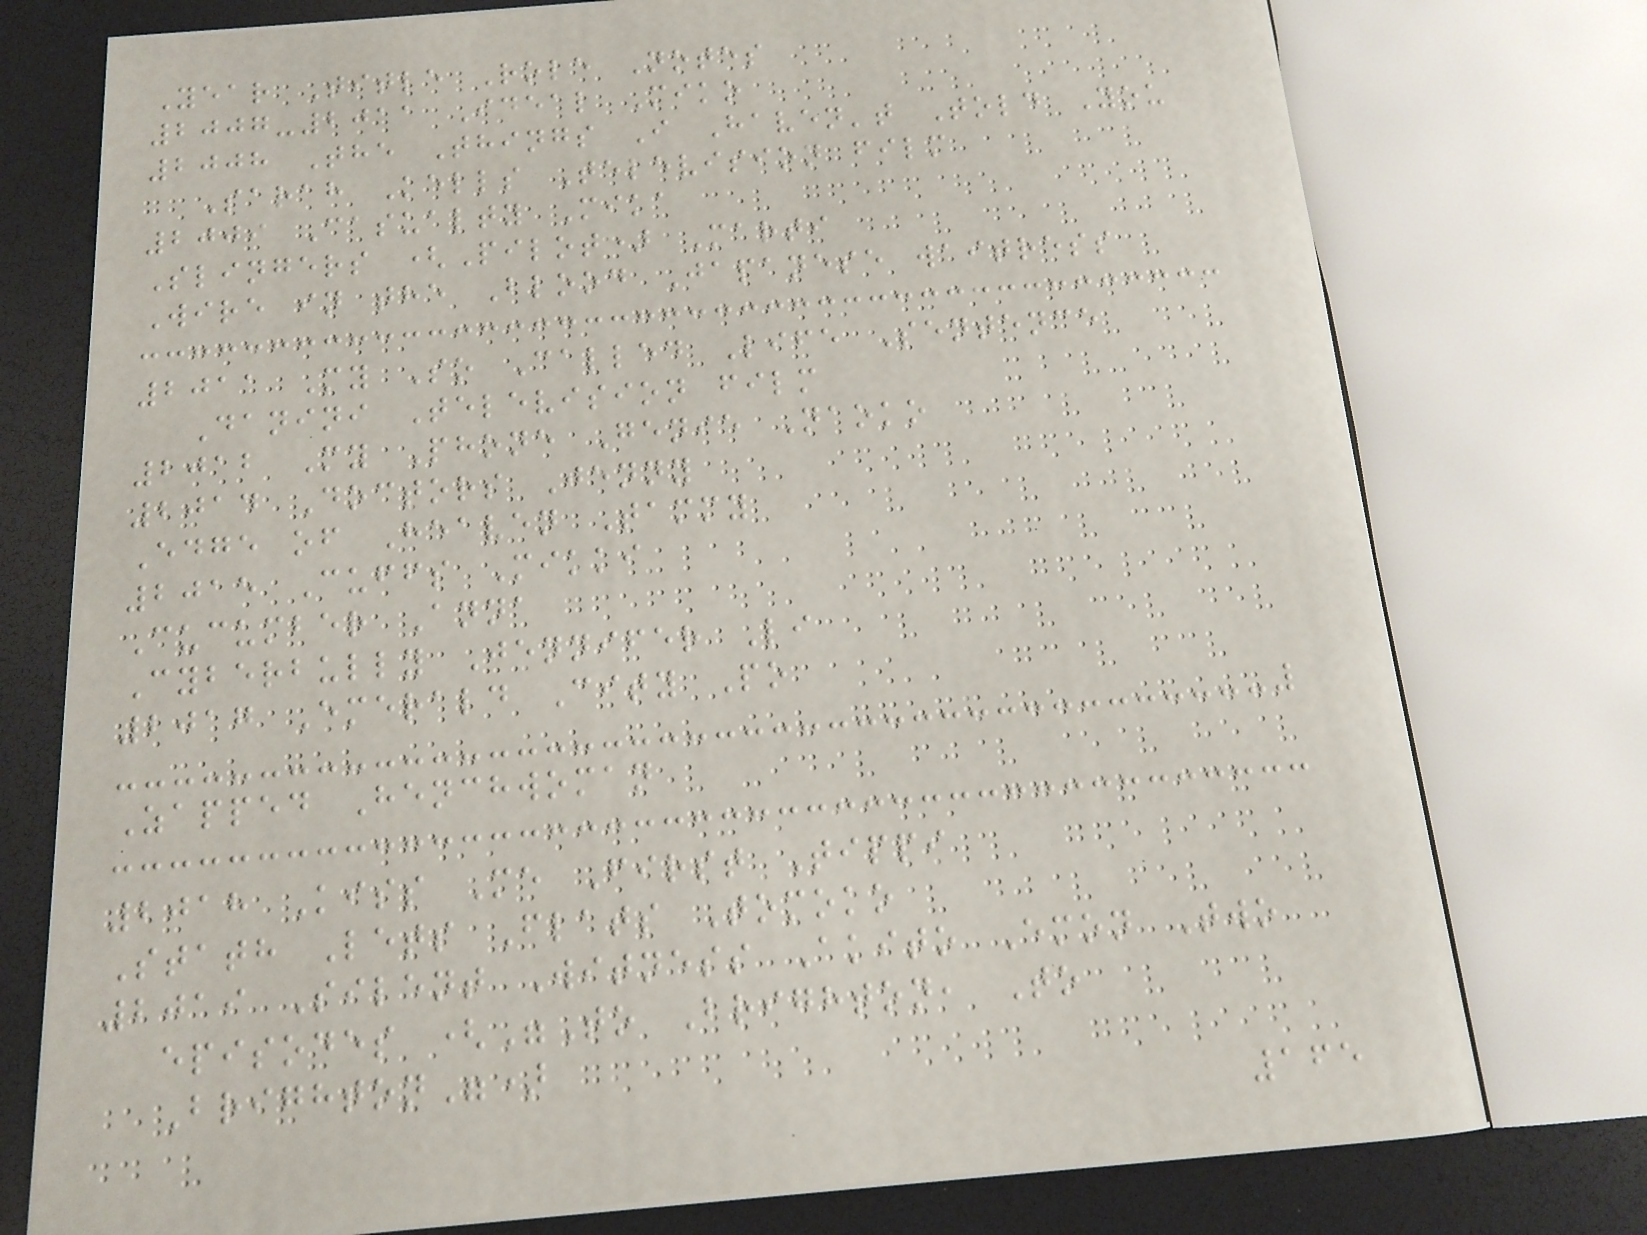Year Title Role Notes
2007-2011 Ideal Miko
2008 The Things I Haven't Told You
Sarah Kells Television film
2009 Casualty Mika
Slingers (Pilot) Marti
Wire in the Blood Japanese waitress
2011 My So Called Life Sentence
Danini Television film
2012 My Phone Genie Naoko
2014 Doctors Jenny
Edge of Heaven Tammy
2015 Cuffs Mikki
Cucumber Anna
Cyberbully Jennifer Li
2017 Emerald City Po
Zapped Henchwoman
2018 Kiss Me First Tippi
Stath Lets Flats Tomoko
2019 Silent Witness Akito Emon Two
episodes ("To Brighton, To
Brighton")
165
